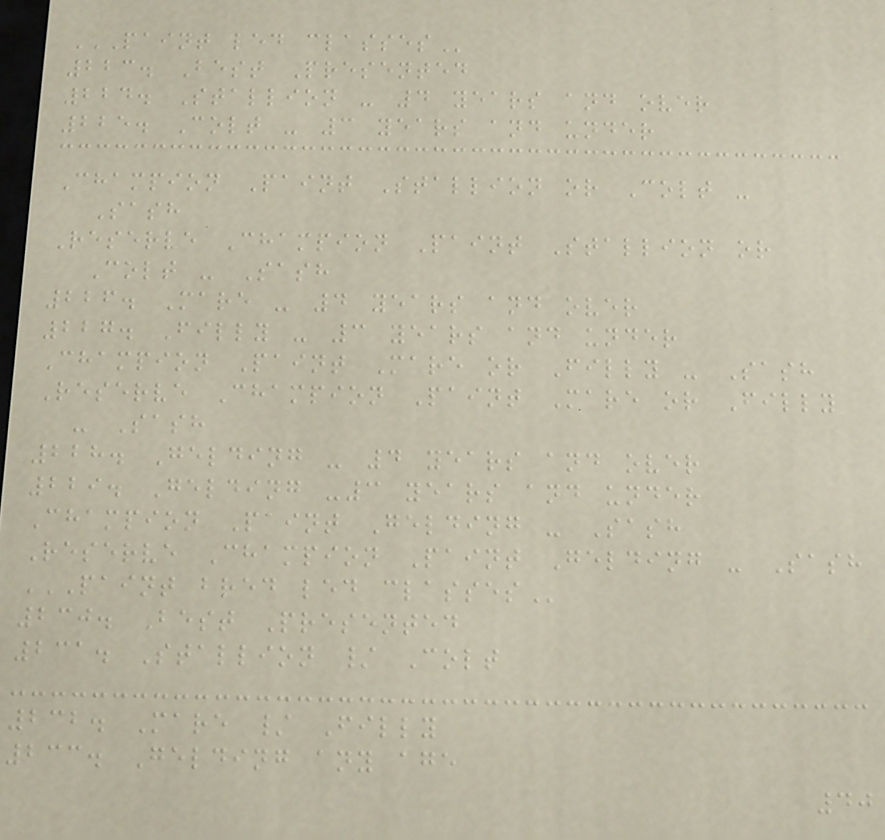PAINT LED CLASSES
223. Best Presented
224. Stallion - 4 years and over
225. Colt - 3 years and under
Champion Paint Stallion or Colt -
Sash
Reserve Champion Paint Stallion or
Colt - Sash
226. Mare - 4 years and over
227. Filly - 3 years and under
Champion Paint Mare or Filly - Sash
Reserve Champion Paint Mare or Filly
- Sash
228. Gelding - 4 years and over
229. Gelding -3 years and under
Champion Paint Gelding - Sash
Reserve Champion Paint Gelding - Sash
PAINT BRED LED CLASSES
230. Best Presented
231. Stallion / Colt
232. Mare / Filly
233. Gelding any age
40
